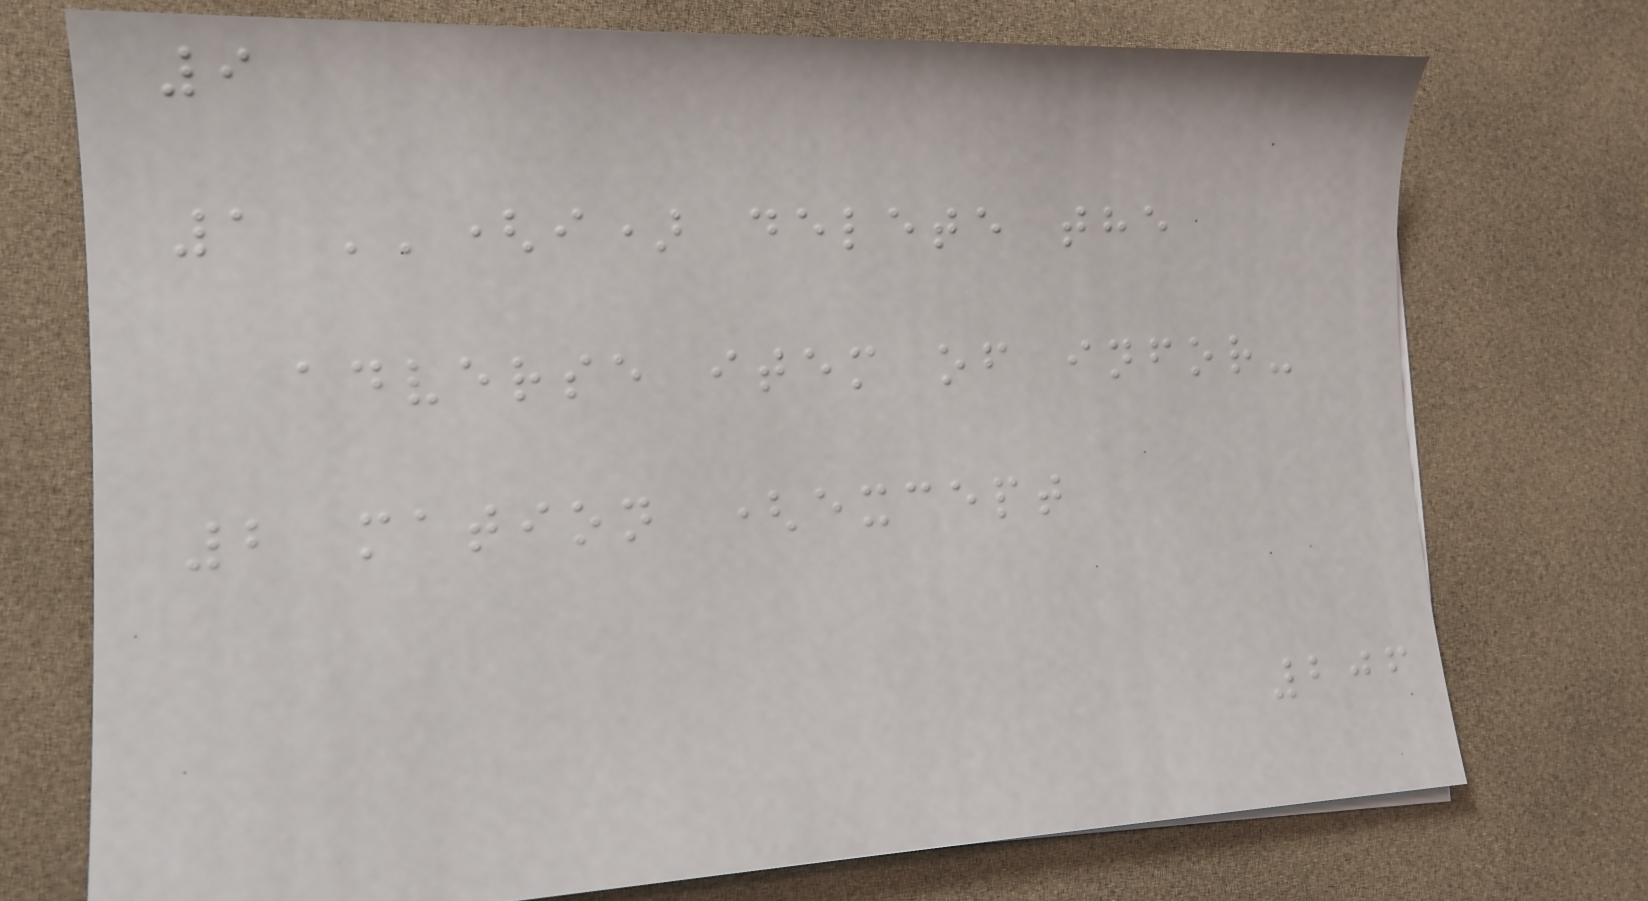9
1 ''(i) delete the
adverse item of infor-
2 mation (except
206
